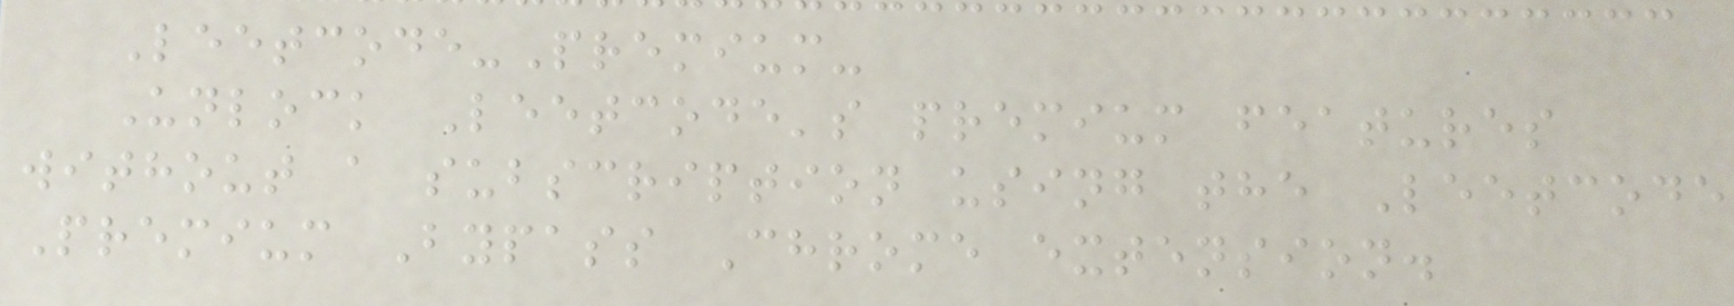Leetcode-Premium-
Unlock Leetcode's premium features
without a subscription using the Leetcode
Premium Bypass Chrome extension.
